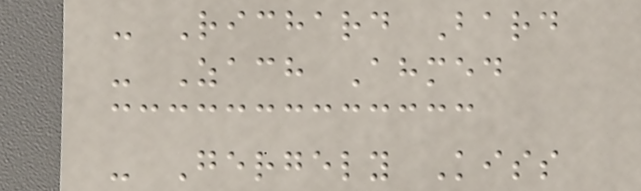- Richard Bard
- Zach Ahmed
- Gergely Kiss
